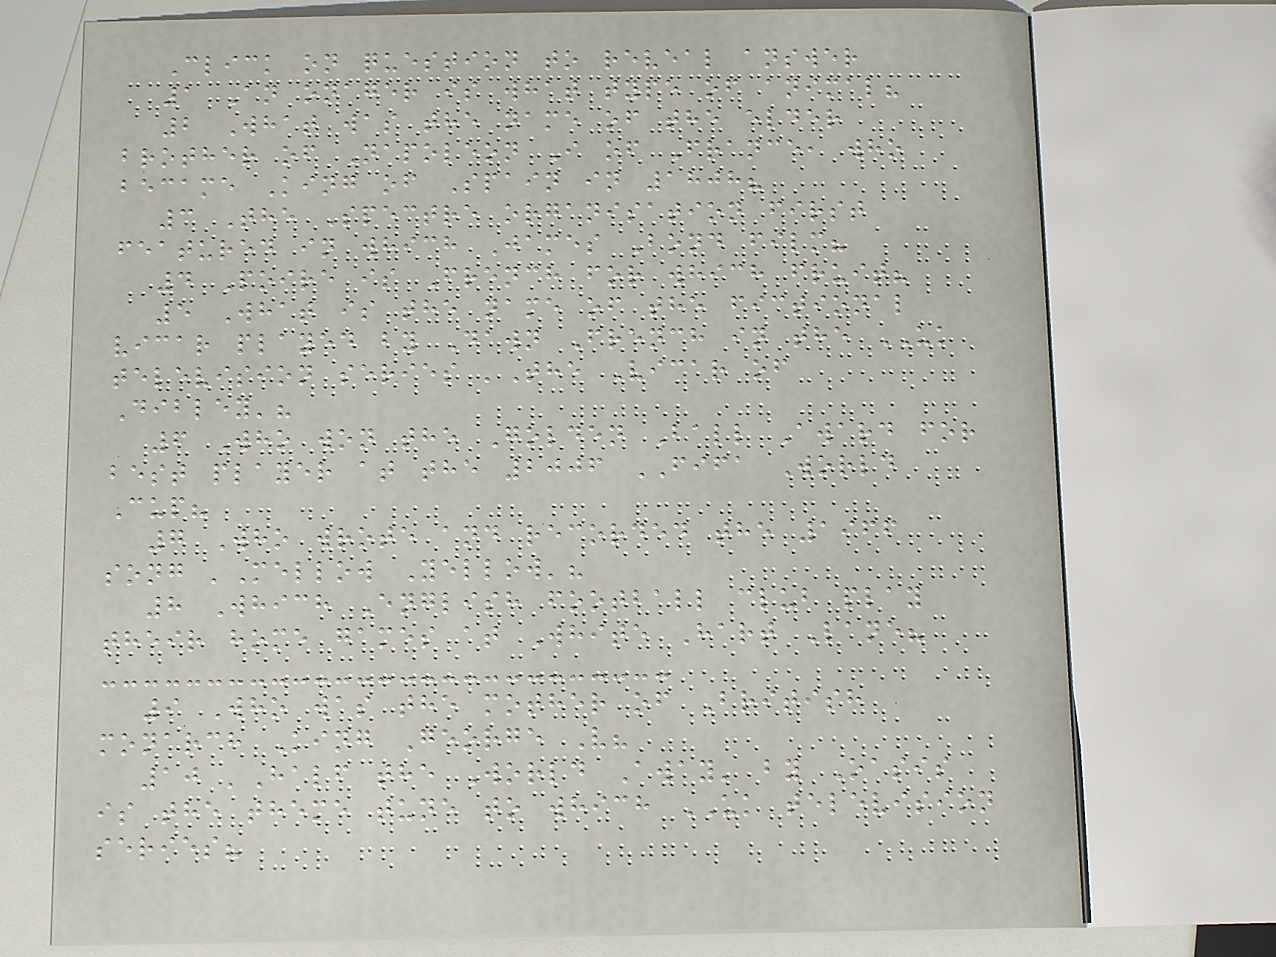Click on question to reveal answer
1 An onager is what type of animal?
2 What was the name of the elder
brother of Napoleon I of France, who
became King of Spain in 1808?
3 The Spectre organisation first
featured in which James Bond film?
4 Poire is French for which fruit?
5 What is the name of the fictional
vicar played by Dawn French in the UK
television series 'The Vicar of
Dibley'?
6 Who won the Golden Ball Award for
best player at the 2006 FIFA World
Cup?
7 Who wrote and recorded the 1966
song 'Mellow Yellow'?
8 Which English football club play
their home games at White Hart Lane?
9 Who was the mother of British
monarch King George V?
10 'Half the World Away' by Oasis
is the theme tune to which UK television
series?
